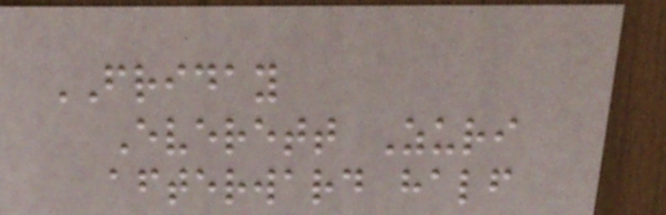FRIDAY
Everett Zuri
afterward half
